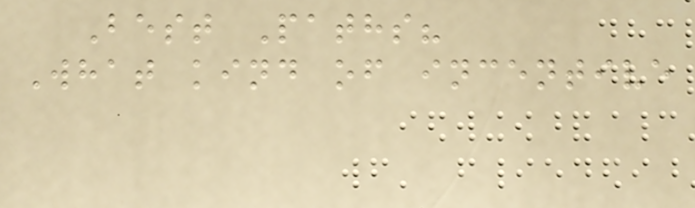Best Paths?
What kind of incentive
